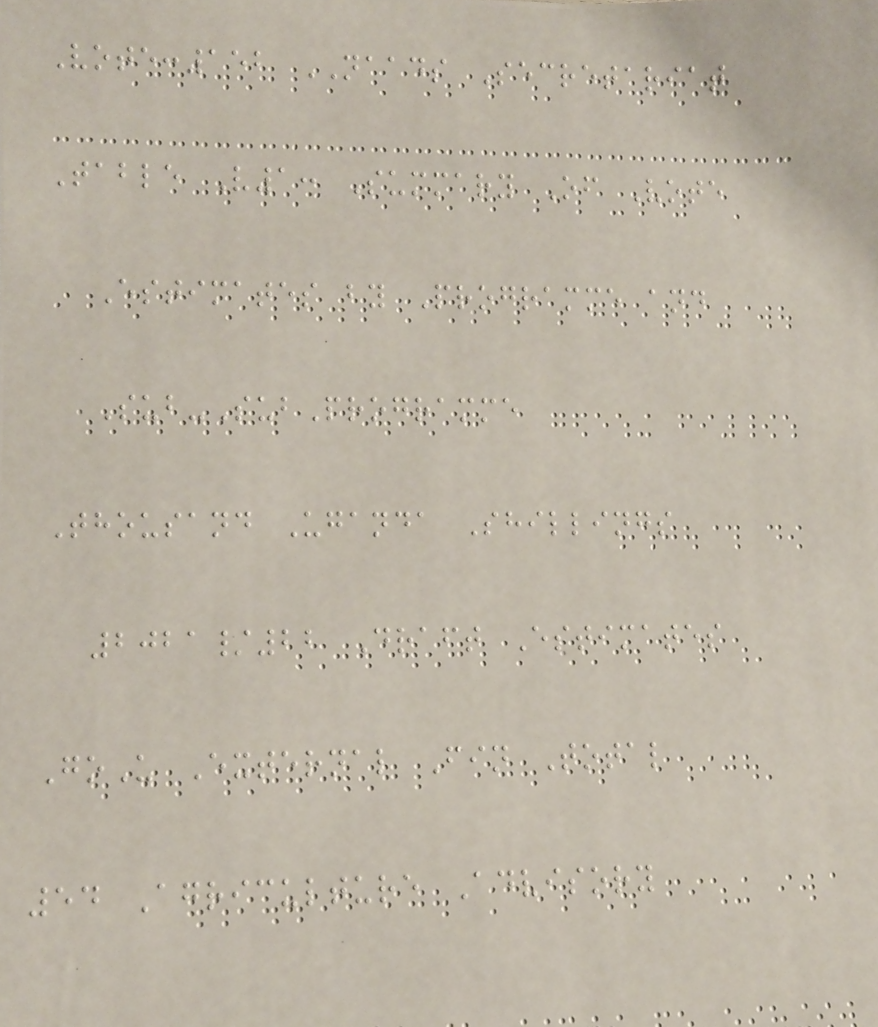Vote:152 NAADS Secretariat
Table V1: Summary Of Vote
Estimates by Programme and
Sub-SubProgramme
Thousand Uganda Shillings
2021/22 Draft Estimates
GoU External Fin Total
54 Agriculture Advisory
